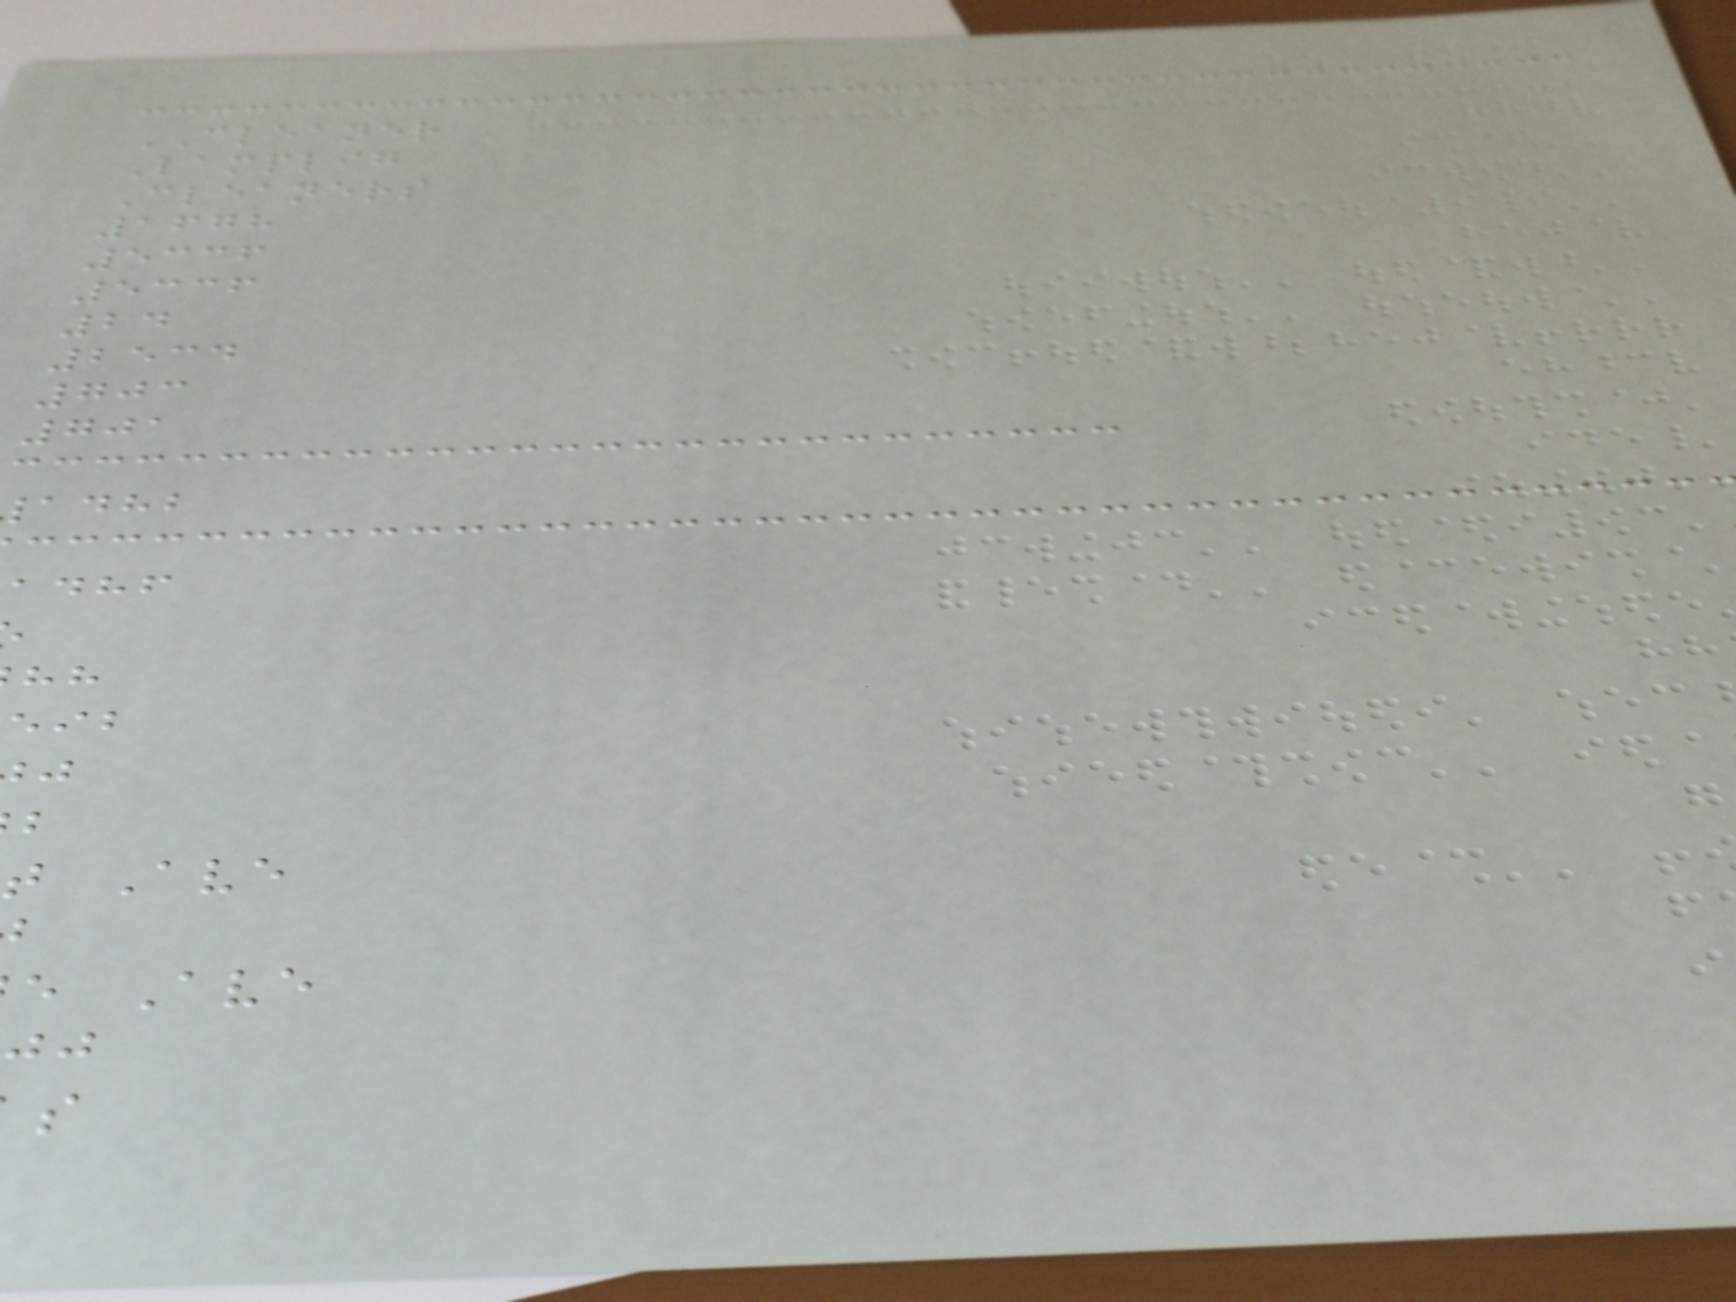CLEANER
Lamplig
Cleaners
1678
5336
5336
24
2534
703
701
adhb
adhf
t Ave
e Ave
